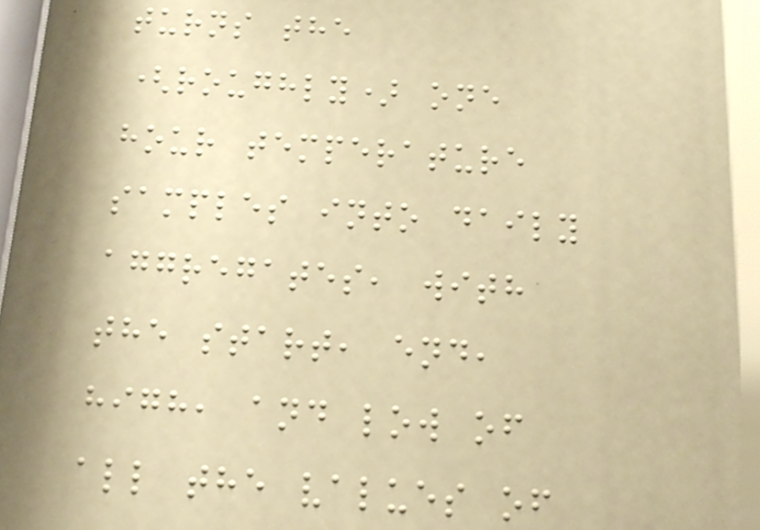turns the
(roughly) one
hour temperature
samples into daily
aggregates, with
the start, end,
high, and low of
all the values of
